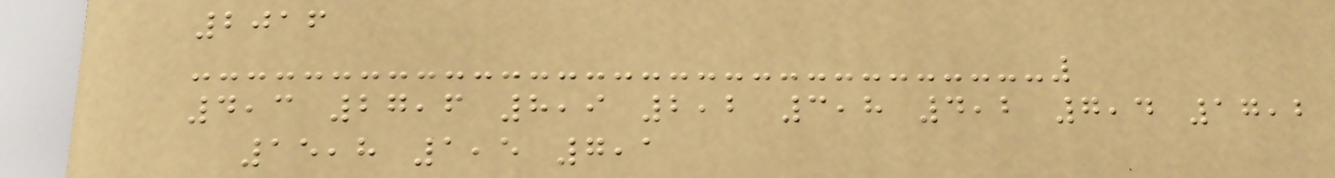2016
4,3 27,6 8,9 2,2 3,8 4,2 7,4 17,2
15,8 1,5 7,1
